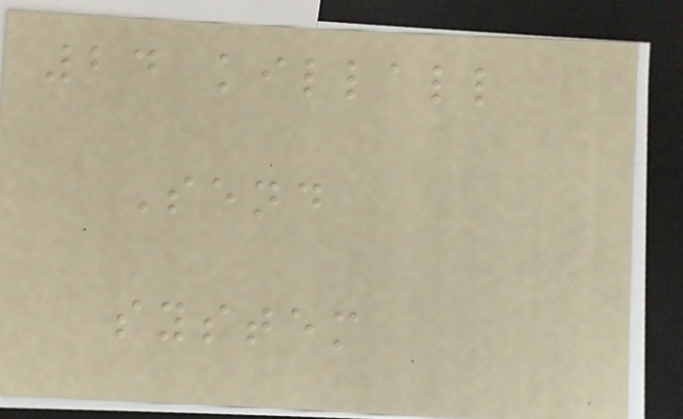24 killall
Send
system
